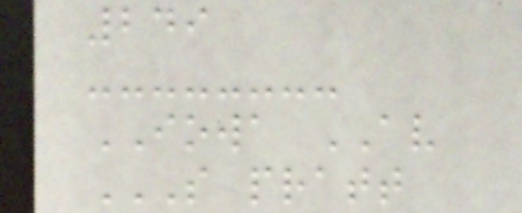249
IOWA AV
S PRATT
